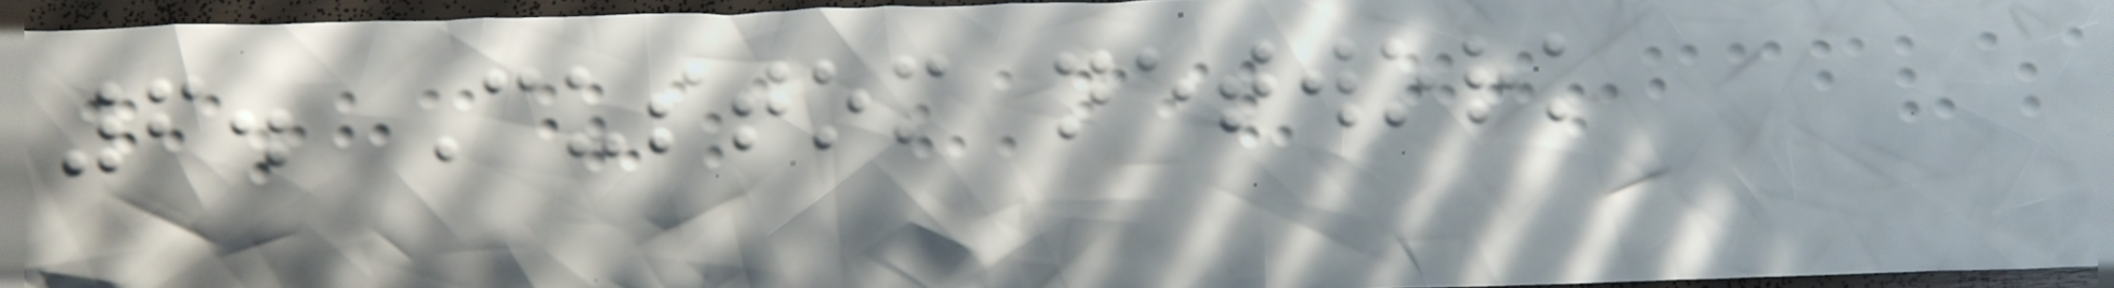6. Custom network
